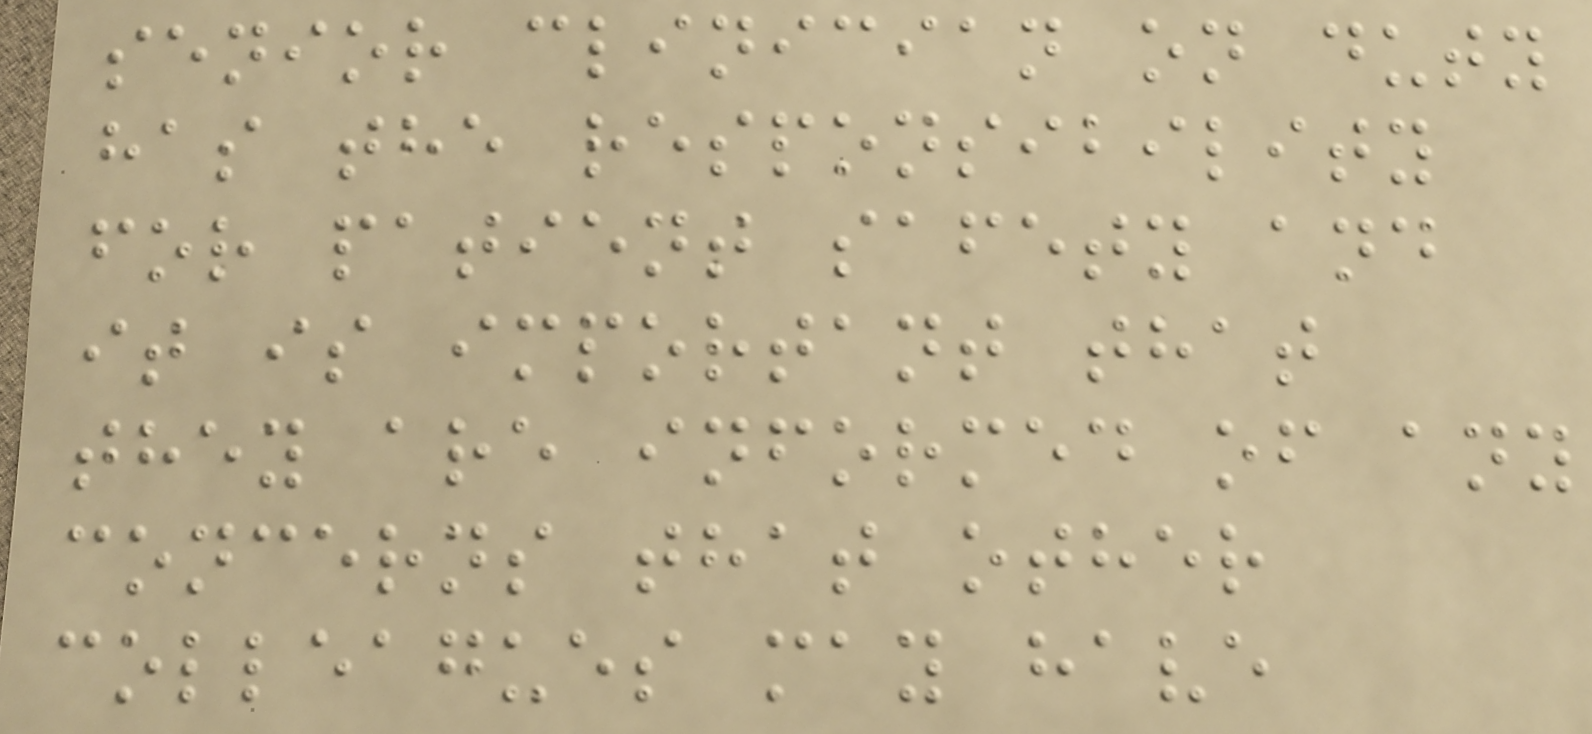senior clinician on duty
has the responsibility
for patient safety and
it is important that
they are informed of any
concerns that other
colleagues may have
